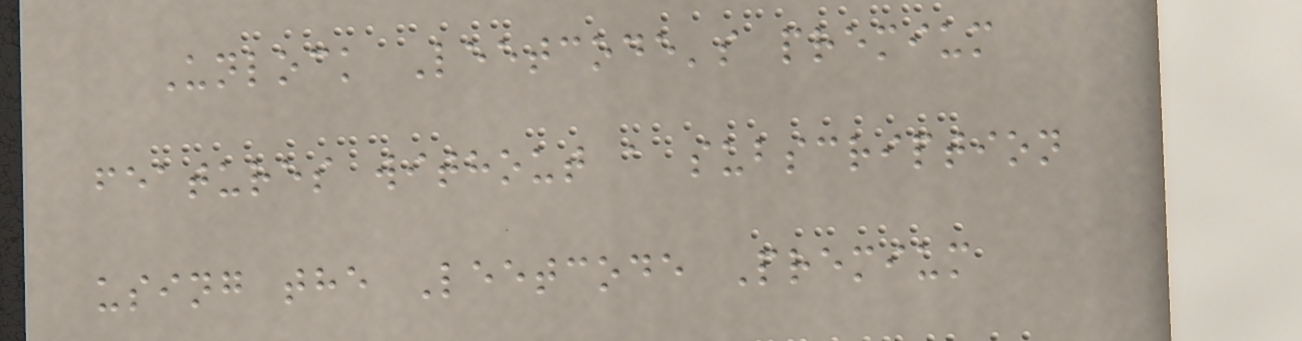Unlock Leetcode's premium
features without a subscription
using the Leetcode Premium
